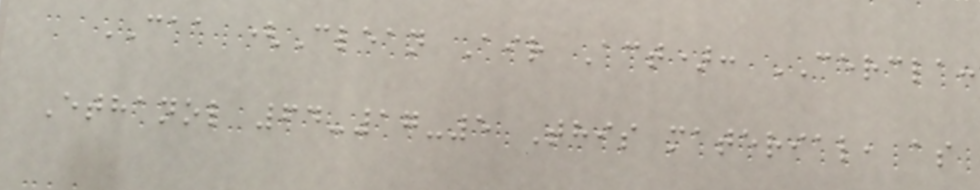CAA (Clean Air Act): CERCLA:
Ethanol 64-17-5 This material, as
